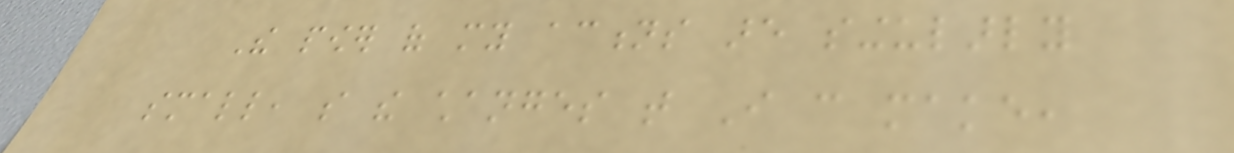The power of my actions are singularly
small, so the changes that I can make,
